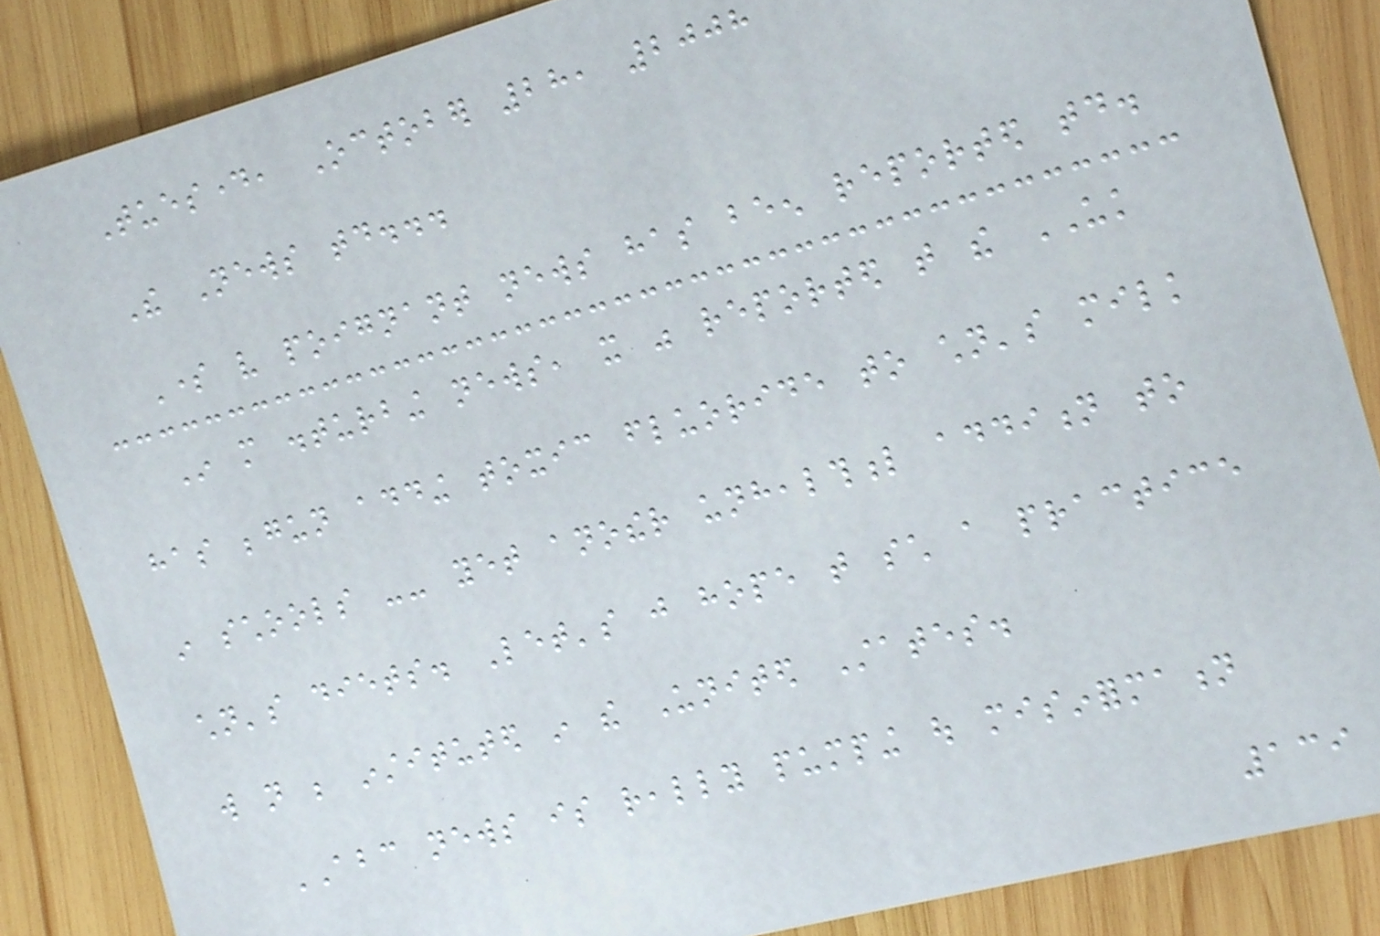Tuesday, October 28, 2008
The News today...
Some very poignant news has been reported today.
In more disturbing news, it was reported that the UK
has begun adding toxic fluoride to children's milk
in schools -- yet another unhealthful addition to
children's diets. Let's just hope that such a practice
will not be instituted in the United States.
ABC news is really pumping out misinformation
139
